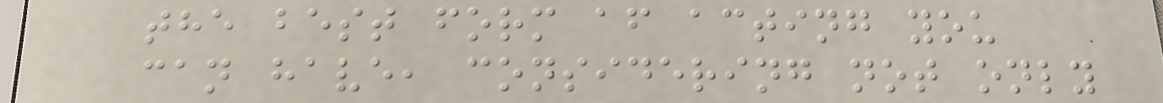the best form af acting you
can have, considering not only
